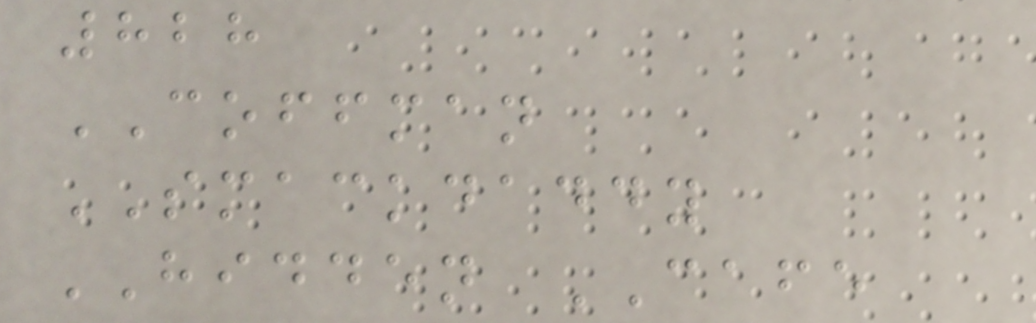828
COFFMAN
SMACKDADDY
HIDDEN CAFE
